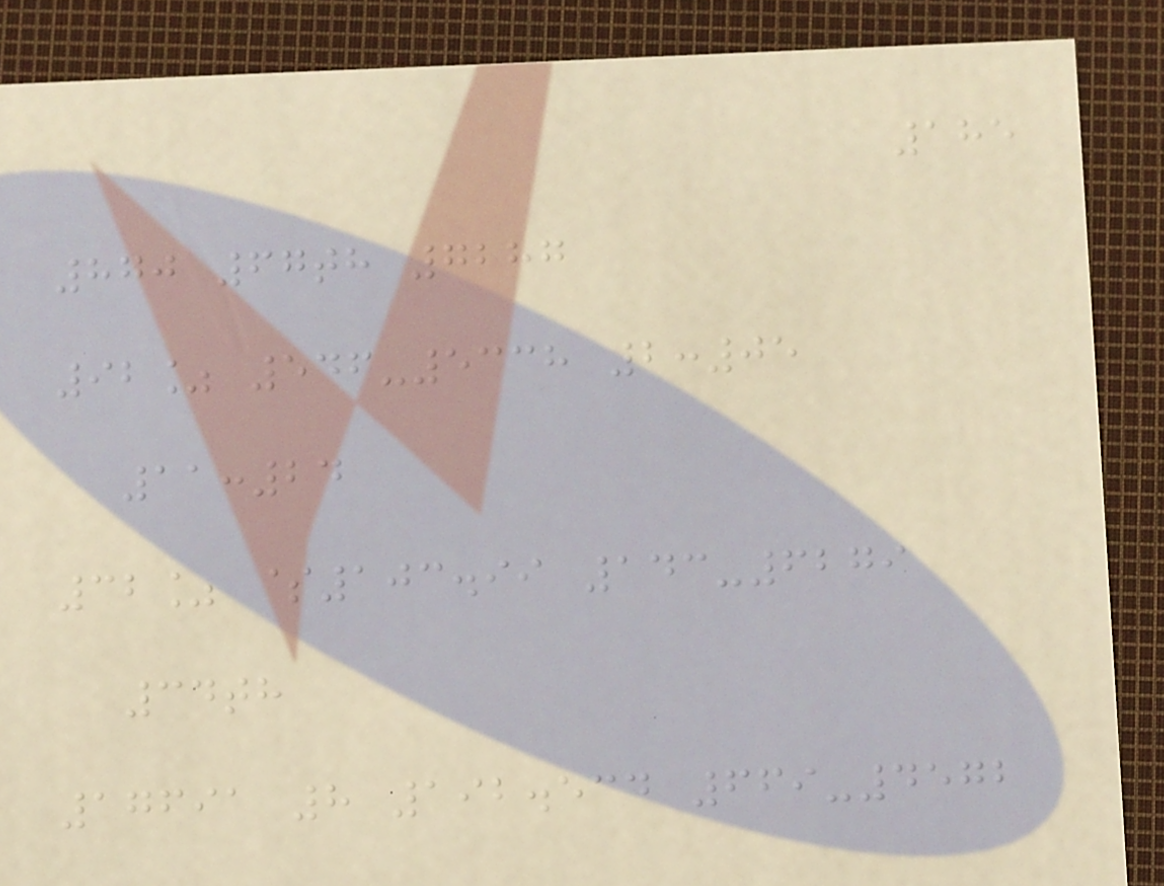185
870 67th 7287
92% 546-5338 2:05
11:24
32% $103.99 143-6279
34th
17691 8 192.534 669-4572
